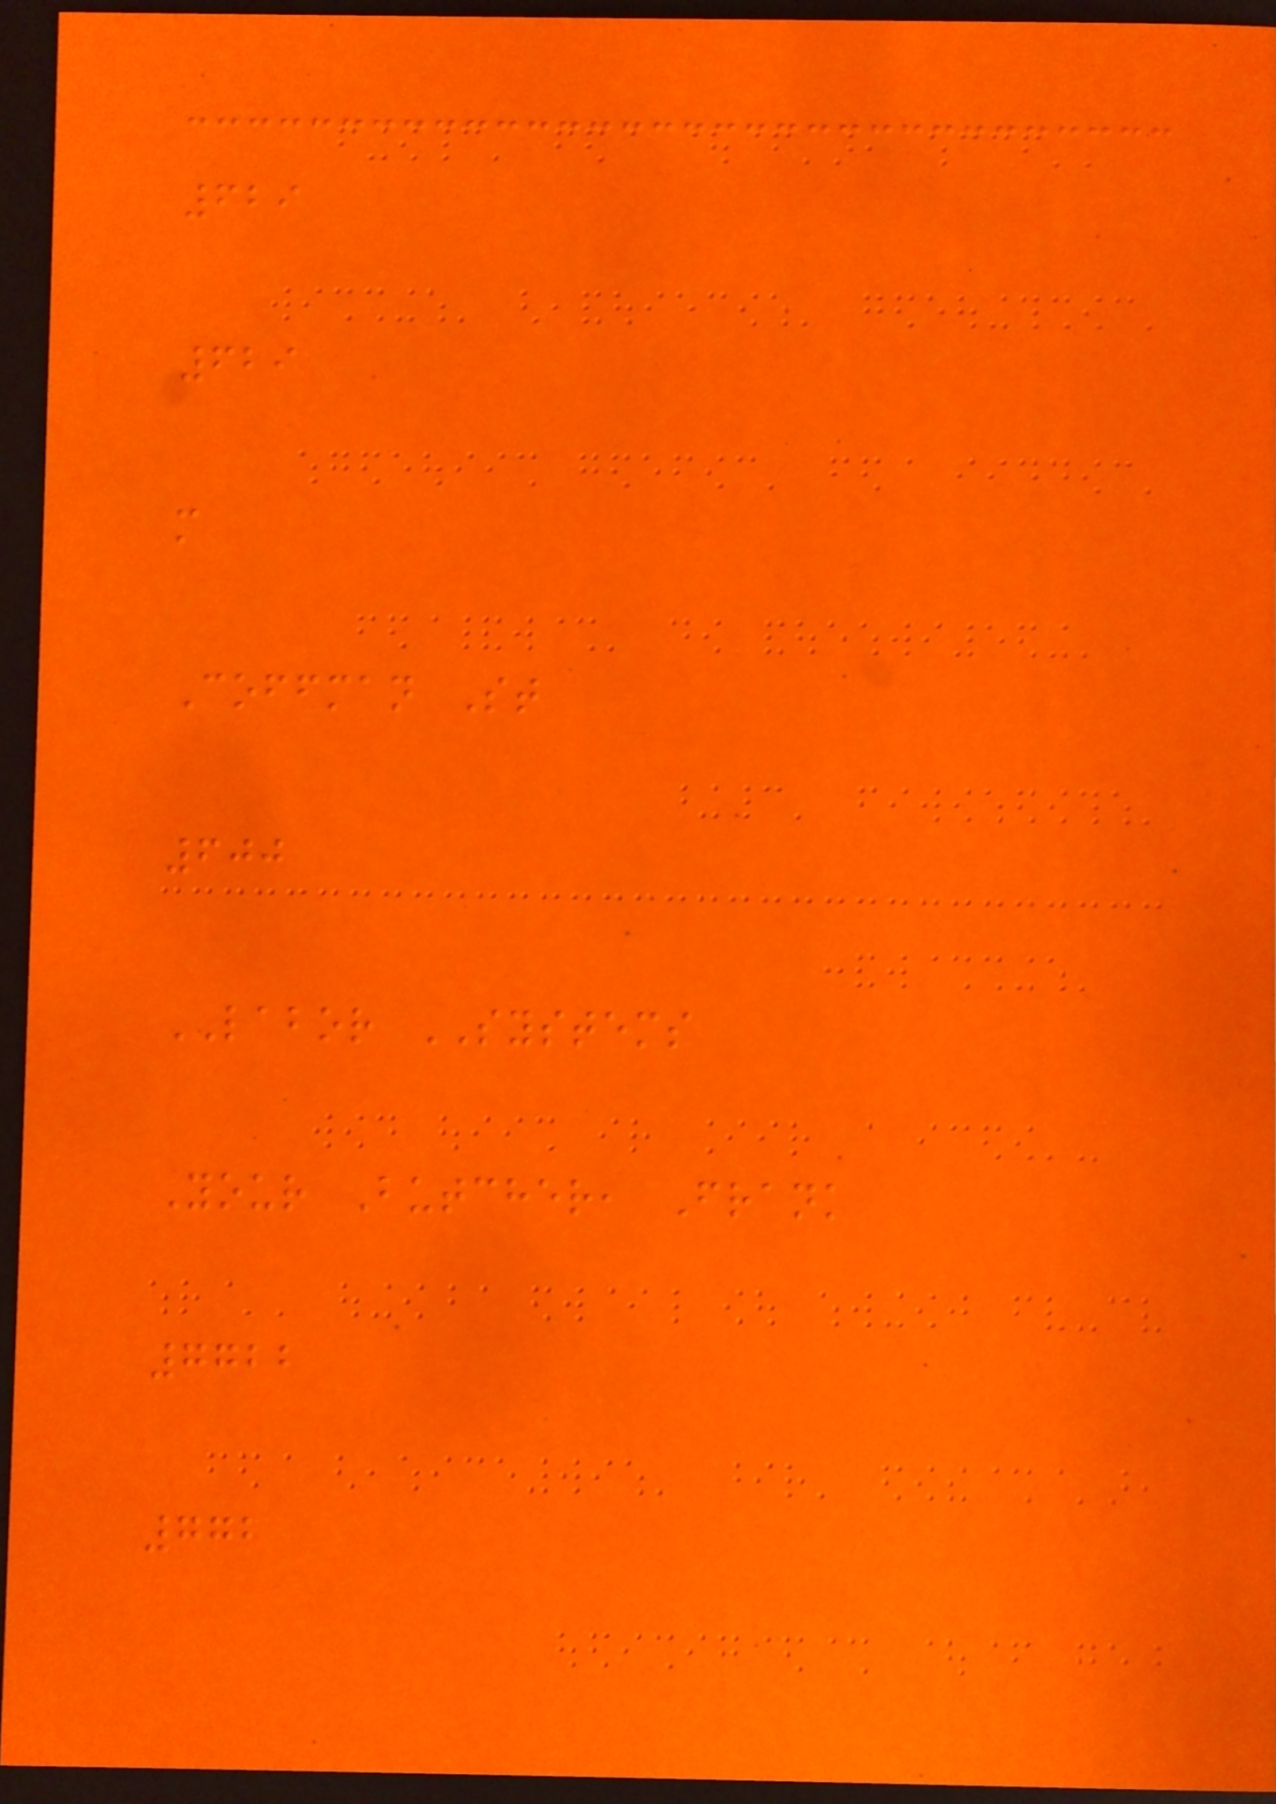629
629
m
Coffman St
600
LABOR SYSTEMS
Your Butcher, Frank
7722
772
